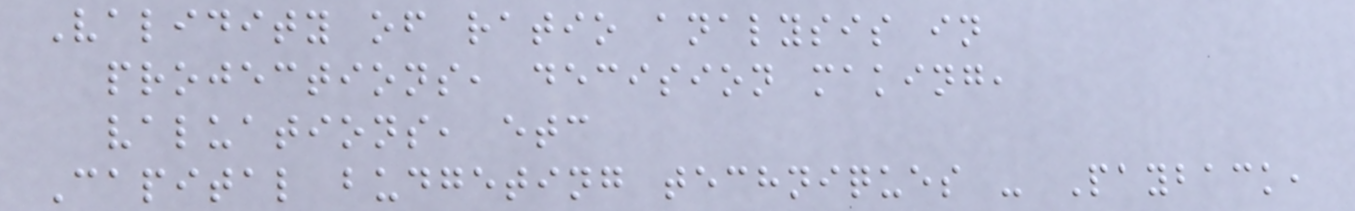Validity of ratio analysis in
projections, decision making,
valuations, etc
Capital budgeting techniques - Payback,
